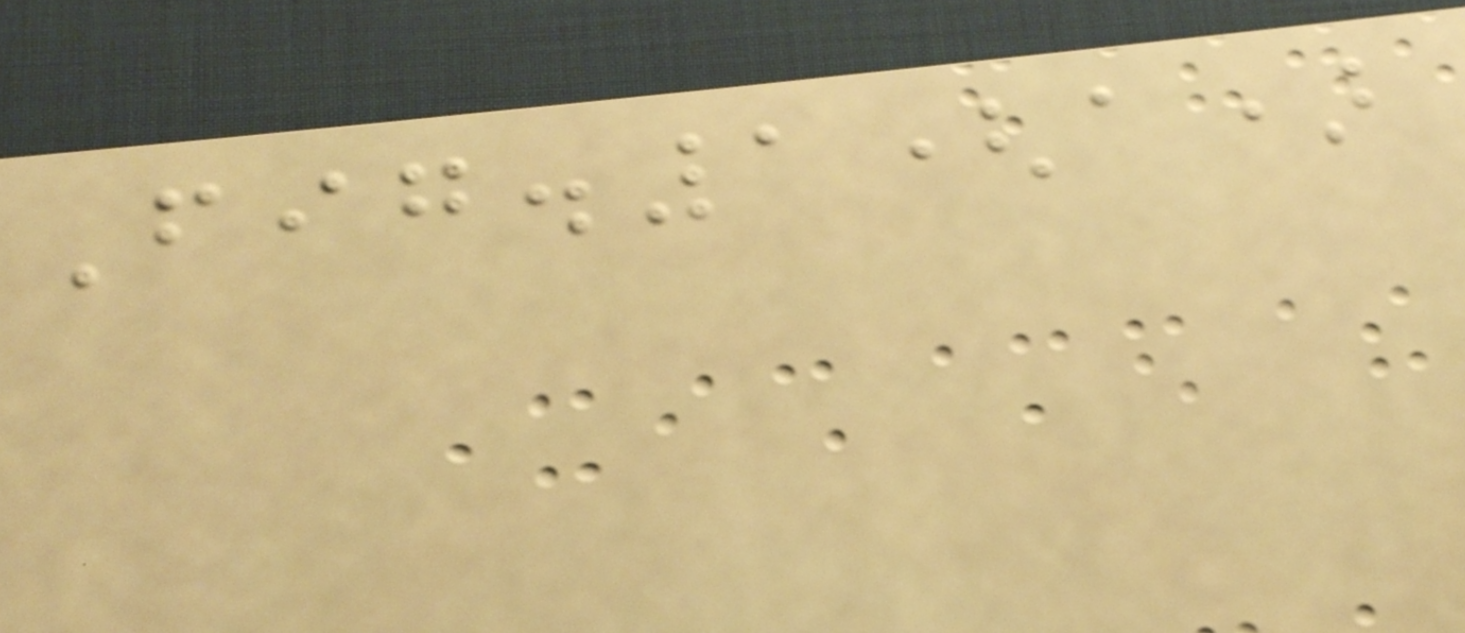Fig.1(a)
